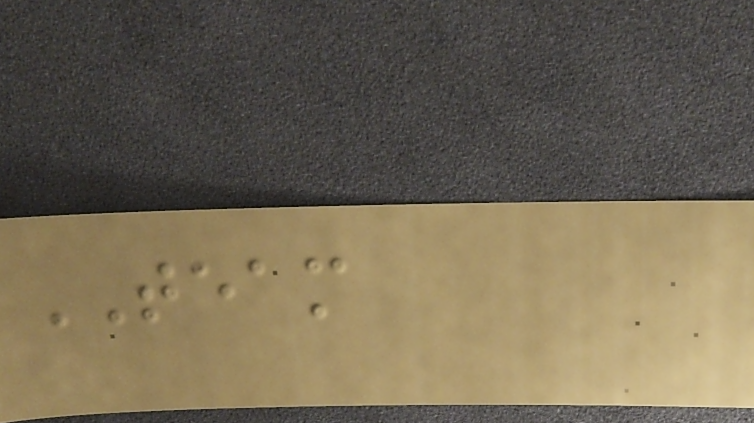TEAM
